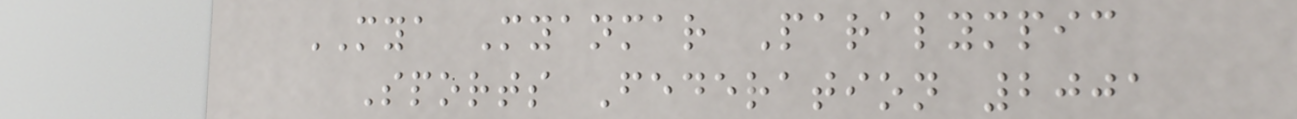MYA Myanmar Paralympic
Sports Federation 2001
